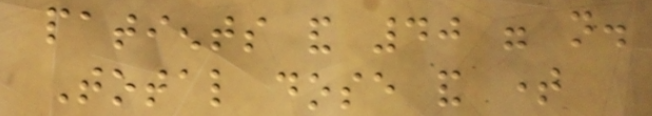patients and 40 were not.
Total dose and time
